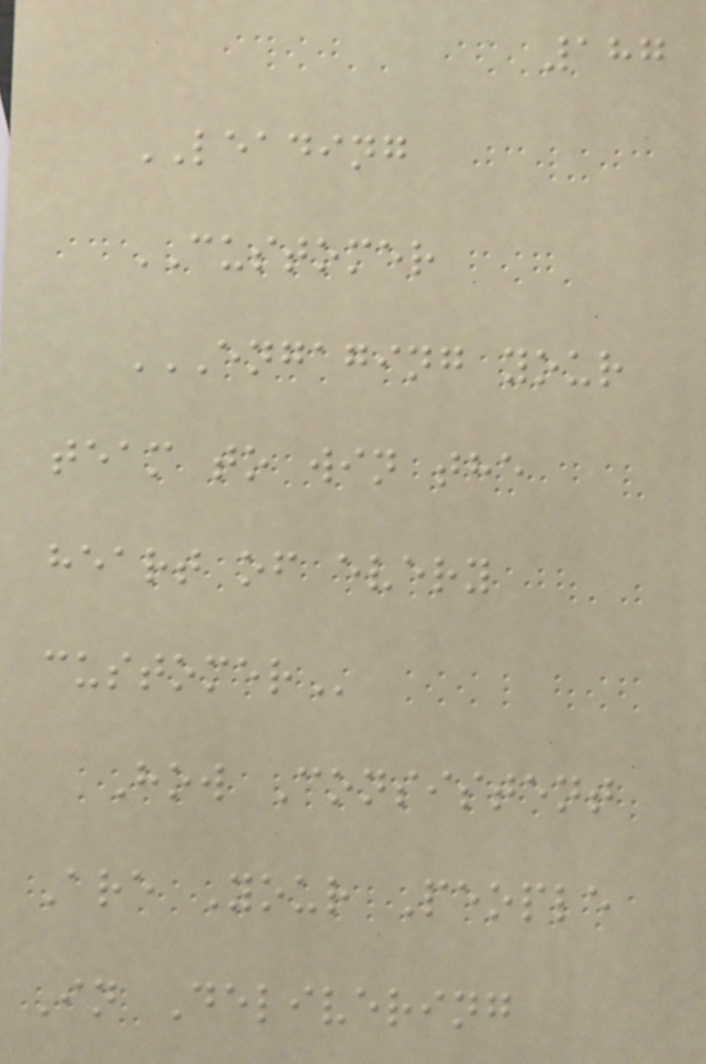187
LEADING
CUSTOMER
ENGAGING YOUR
TEAM TO WIN THE
HEART OF EVERY
CUSTOMER
How Consistent
Are Your People
In Delivering
